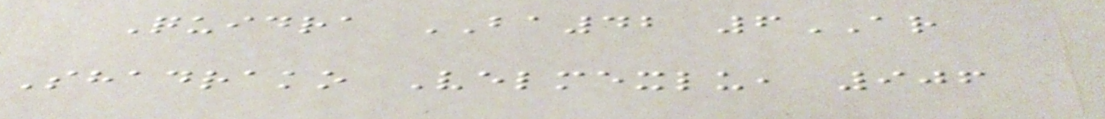Quidra BA42 6AR
Shadrako Velmexlu, 906
